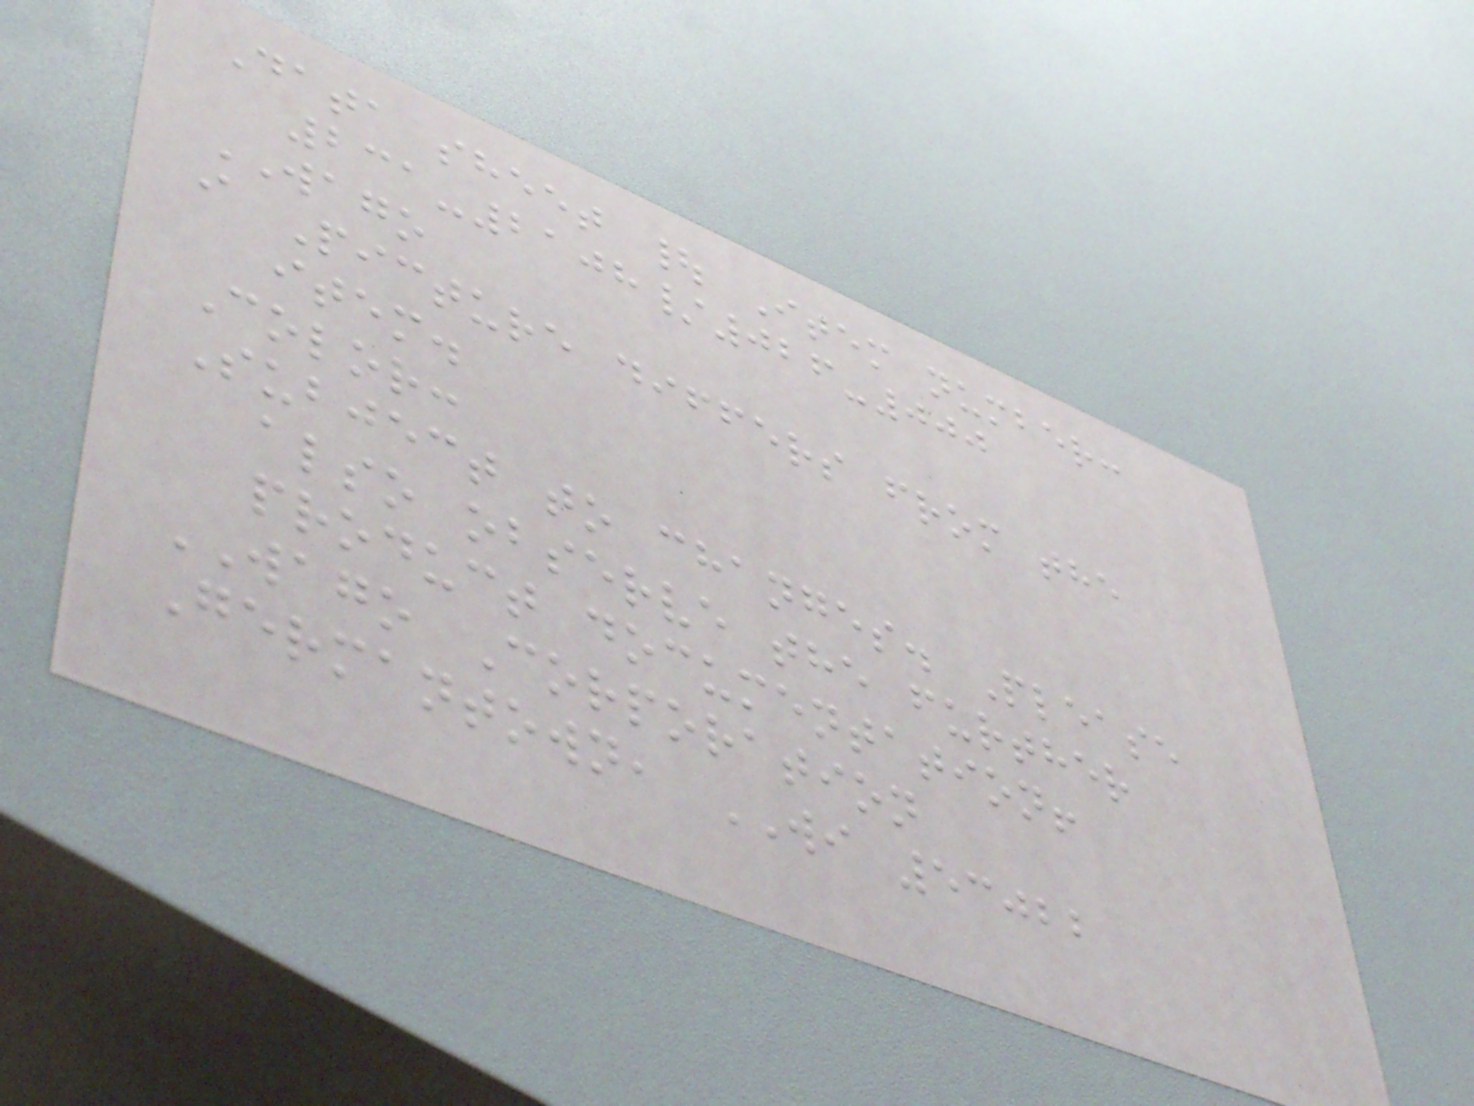Data sheet | Item number:
231-2108/026-000
WAGO
i Picture differs from the
item.
Color:
Subject to changes. Please
also observe the further
product documentation!
WAGO Corporation
Germantown, WI 53022
